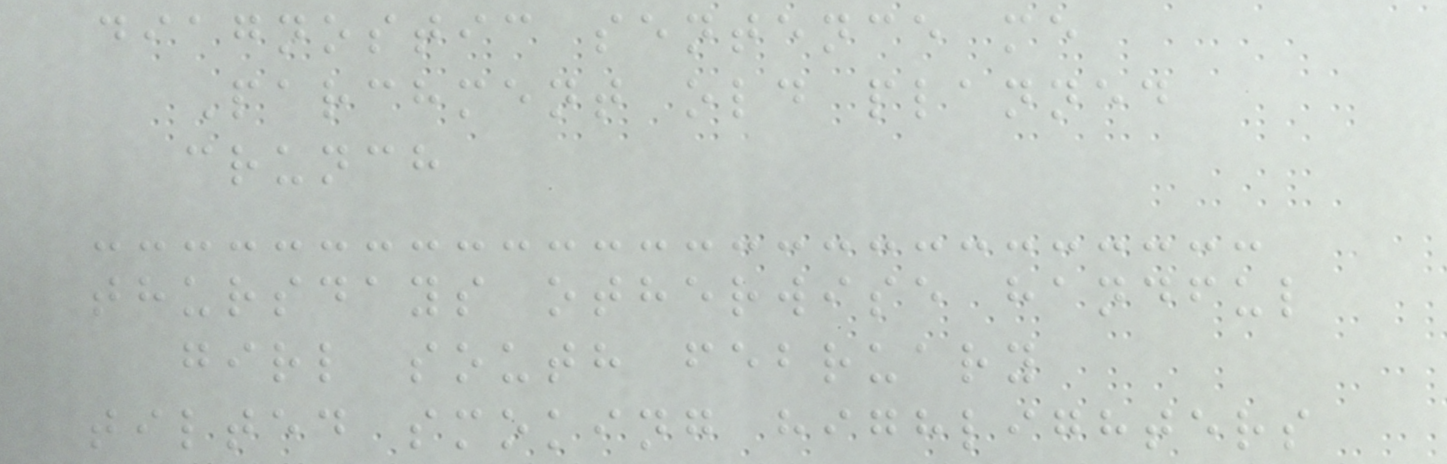diagnostic sentence me
Parchment old planned
crunch
thursdays otherwise handful
girl south february
tilted smoking highlighters
